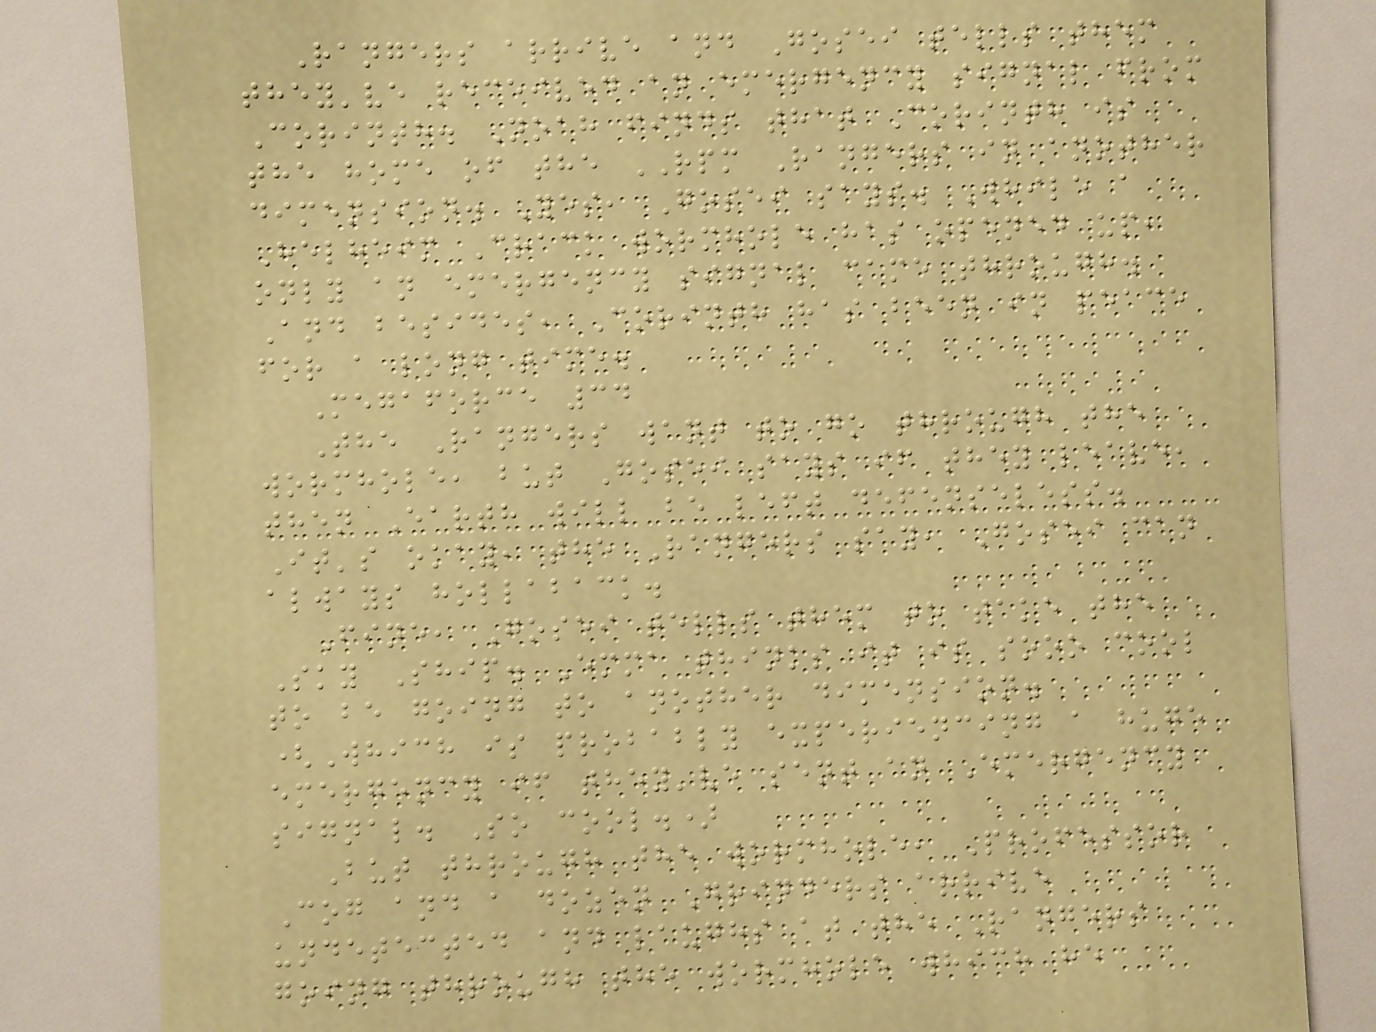Rangers arrive and Gosei tells them
they've received an emergency signal from
Corinth. Noah finds that Corinth is
the home of the RPM Rangers in another
dimension. Yes, Gosei says. While a
Helheim Crack wormhole has opened up,
only an emergency signal came through.
And besides, Corinth has been in peace
for a long time.
Megaforce 34
The Rangers want to go through the
wormhole, but Gosei says if they leave,
then Earth will be left defenseless.
It's okay, the Rangers say, Gosei can
always hollaback.
Fine, Gosei tells them to take the
Sky Ship. Emma thinks it is sooo cool
to be going to another dimension.
(Which is probably experiencing a huge
emergency if they've sent an Emergency
signal. So cool.)
But through the wormhole, Professor
Cog and a dozen Grinders arrive
undetected and laughs at the Rangers
going through the wormhole which he
